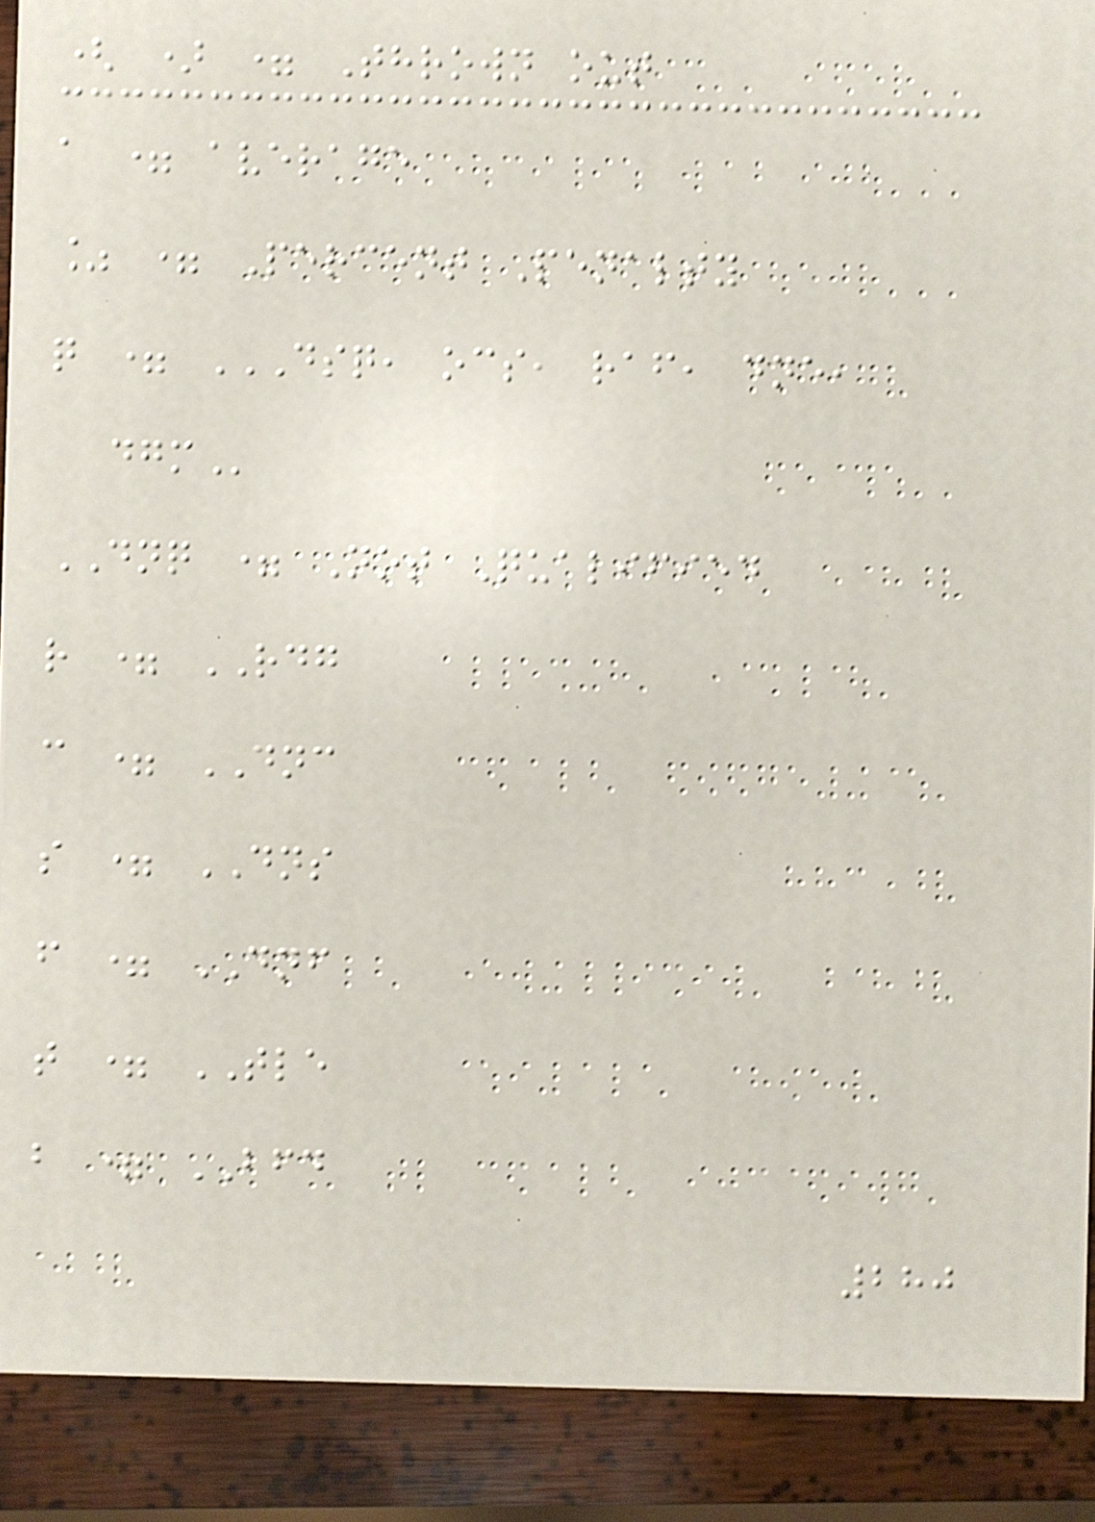( ) = Thrown out
a = average
% = Percent Penalty
q = DSQ, OCS, RAF, DNE,
DGM
DNQ = Not Qualified
r = RDG
c = DNC
s = DNS
f = DNF
t = TLE
b = BFD
280
